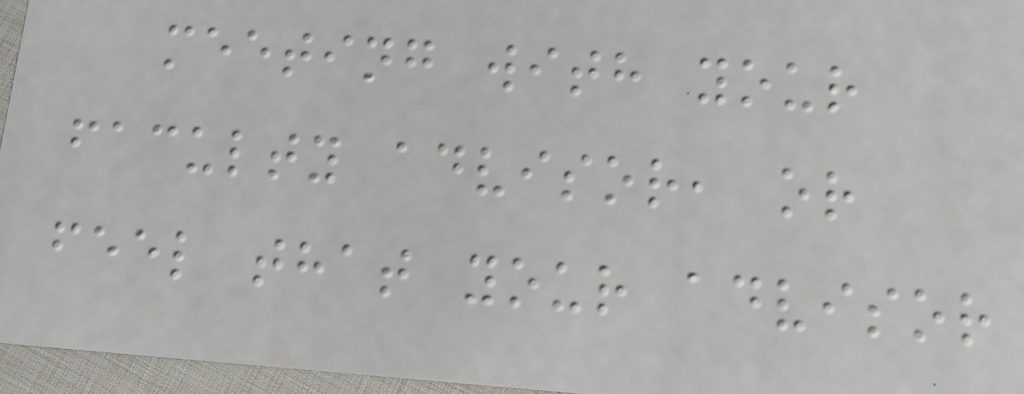meeting with your
faculty advisor, or
feel that your advisor
